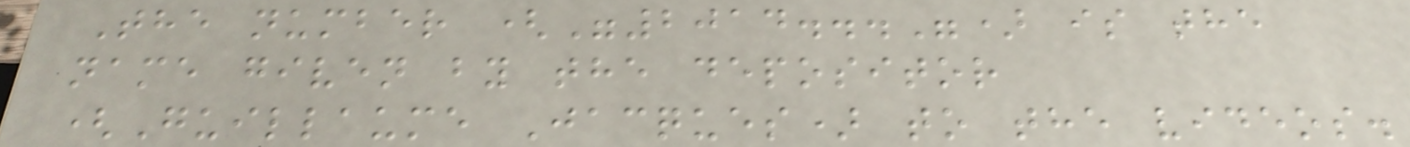The number ("2014...") is the
name given by the depositor
(Guillaume Jacques) to the videos.
